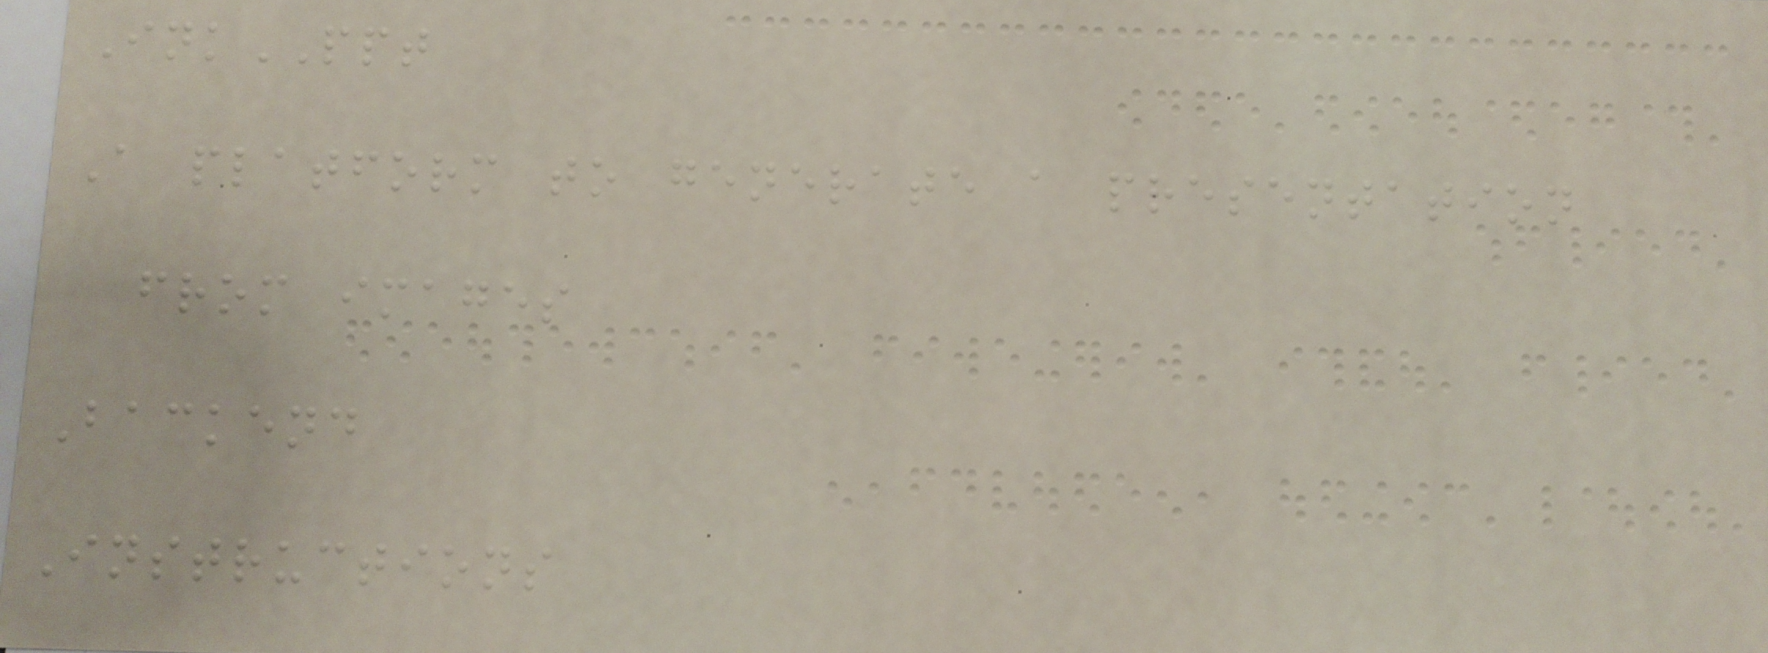InkPPT
A platform to generate a presentation
from images
Backend
Instructions
